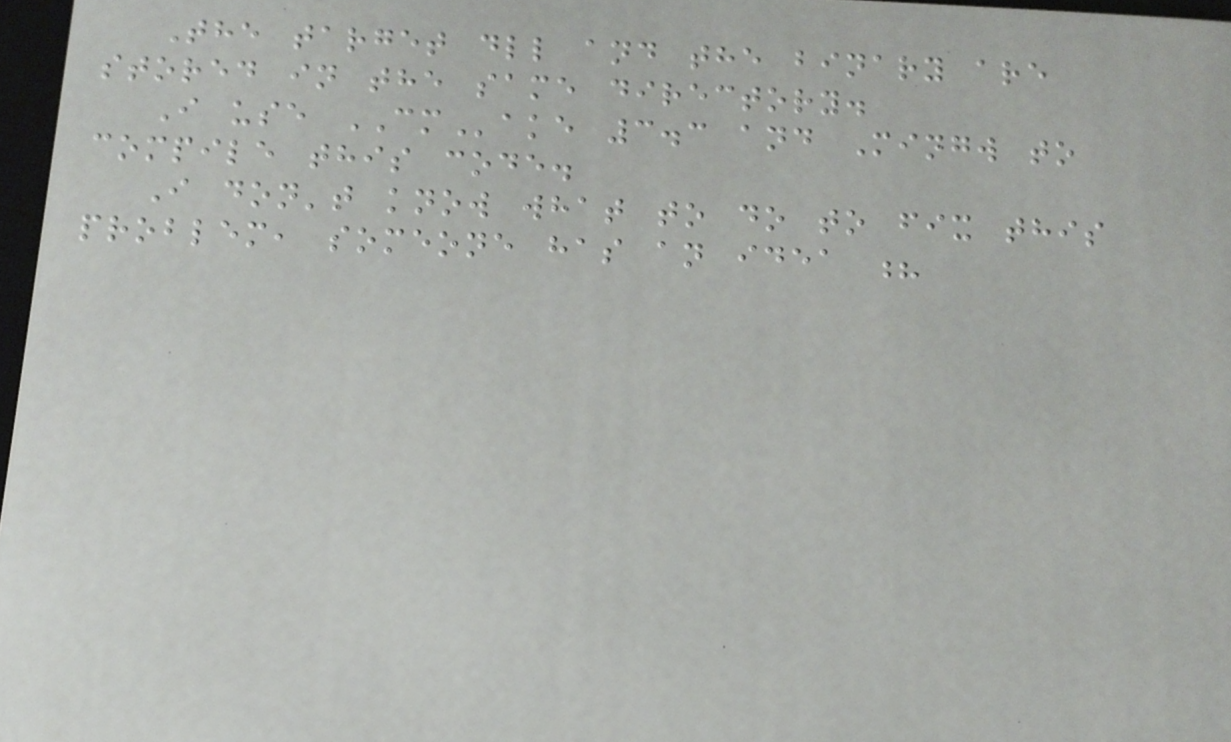The target dll and the binary are
stored in the same directory.
I use CMake 3.3 and Mingw to
compile this code.
I don't know what to do to fix this
problem, someone has an idea ?
